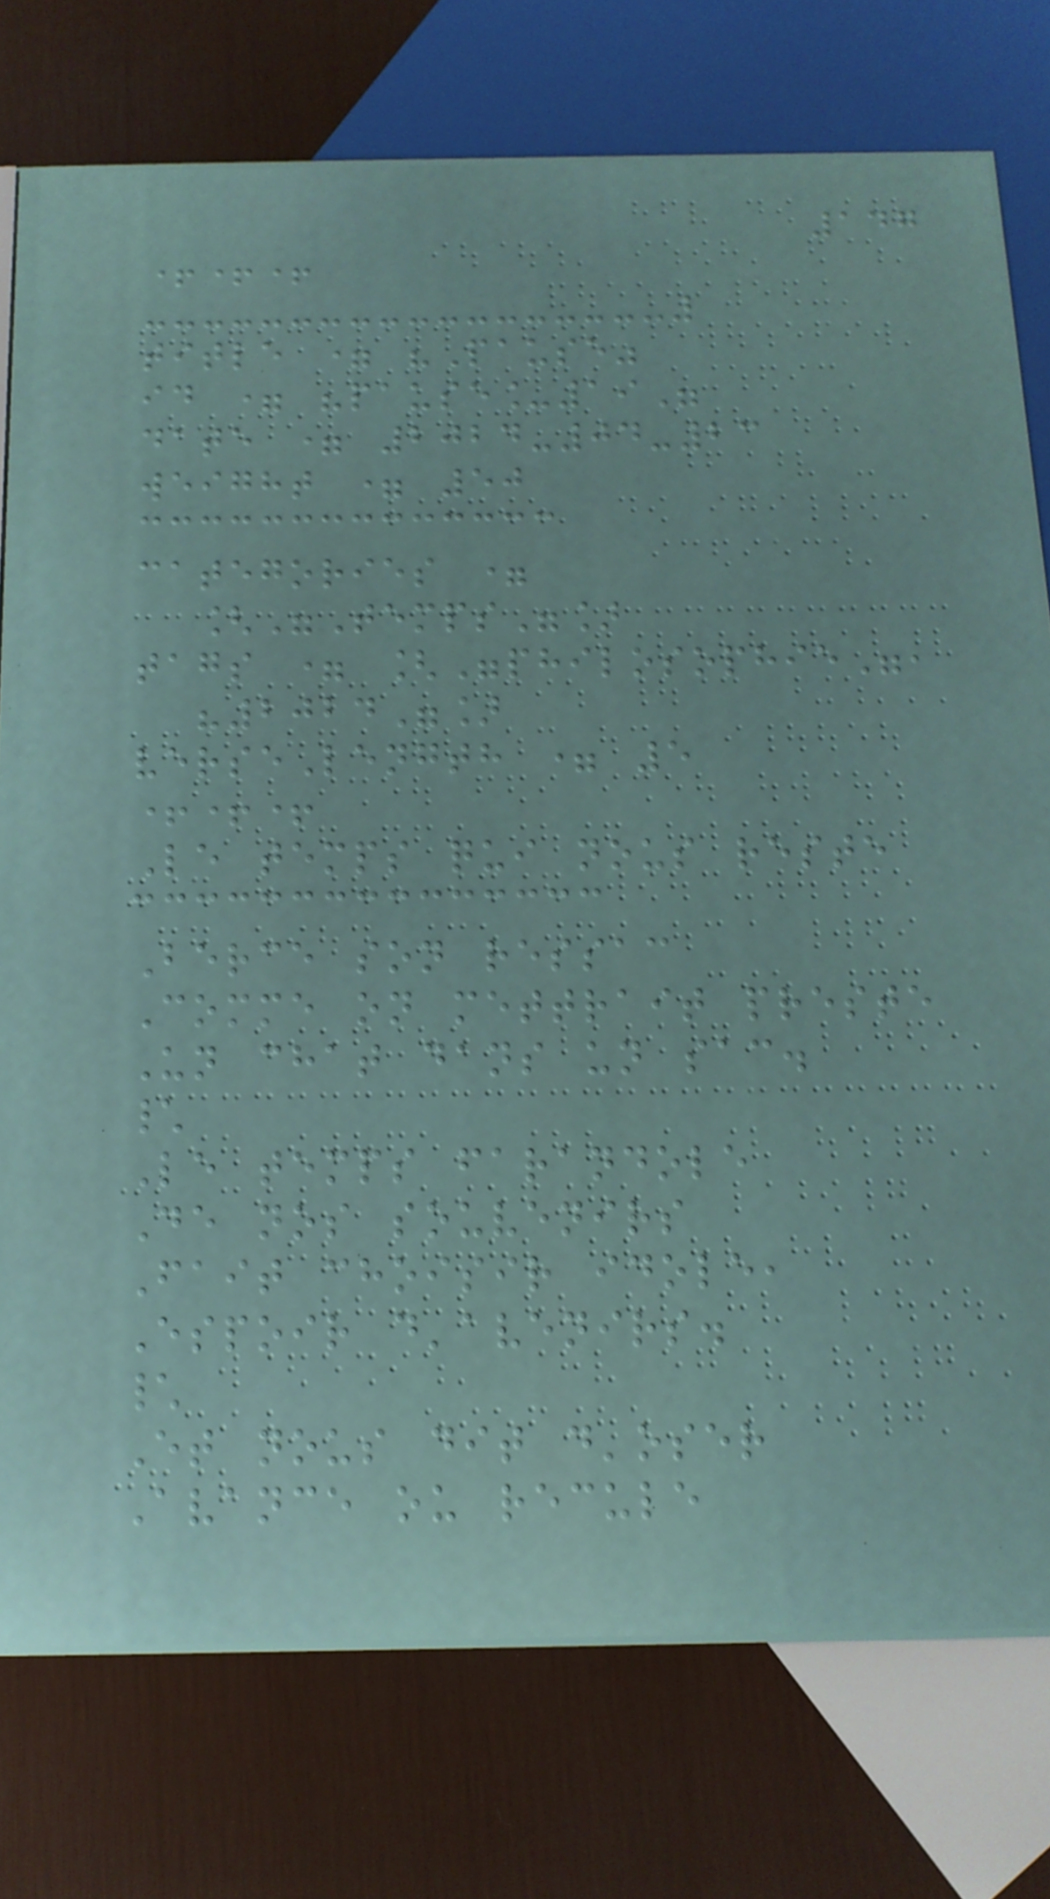147
+++
title = "Pause"
id = "pause_19"
date = 2024-04-23
weight = 50
categories =
["Temps"]
tags = ["philosophie",
"2024"]
verseLength = 5
+++
Le temps qui nous reste
Berce son ressac
Comme on mettrait preste
Un chat dans un sac.
\
Le temps farandole
De nos souvenirs
Fait choisir idole,
Espoir d'avenirs.
\
Et nous dit d'oser
Avance ou recule
